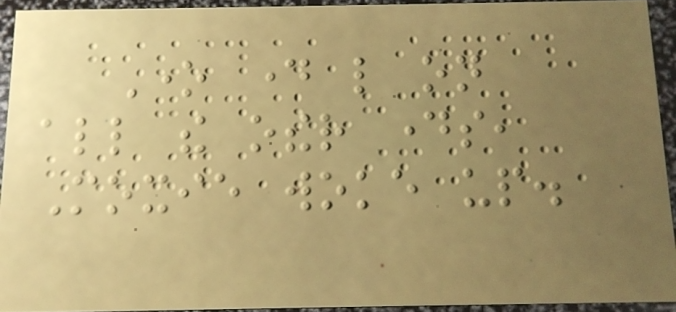One day like on
all the other days,
Moxie woke up.
